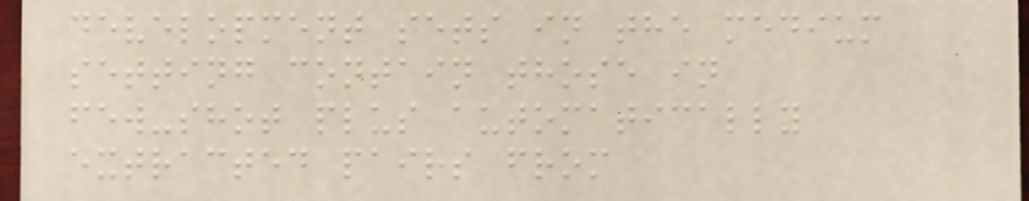development sets in the medium
setting contain those in
few-shot plus automatically
extracted pairs from
